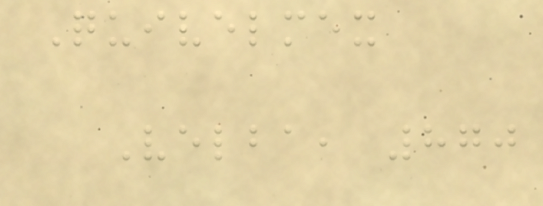Quivelmex
Velba, 870
